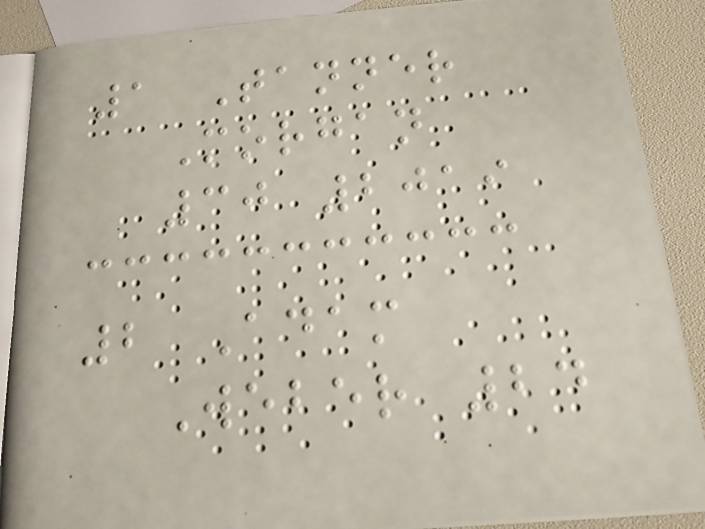1 Tanner
Morgan
30 2019
2 Adam
Weber 24
